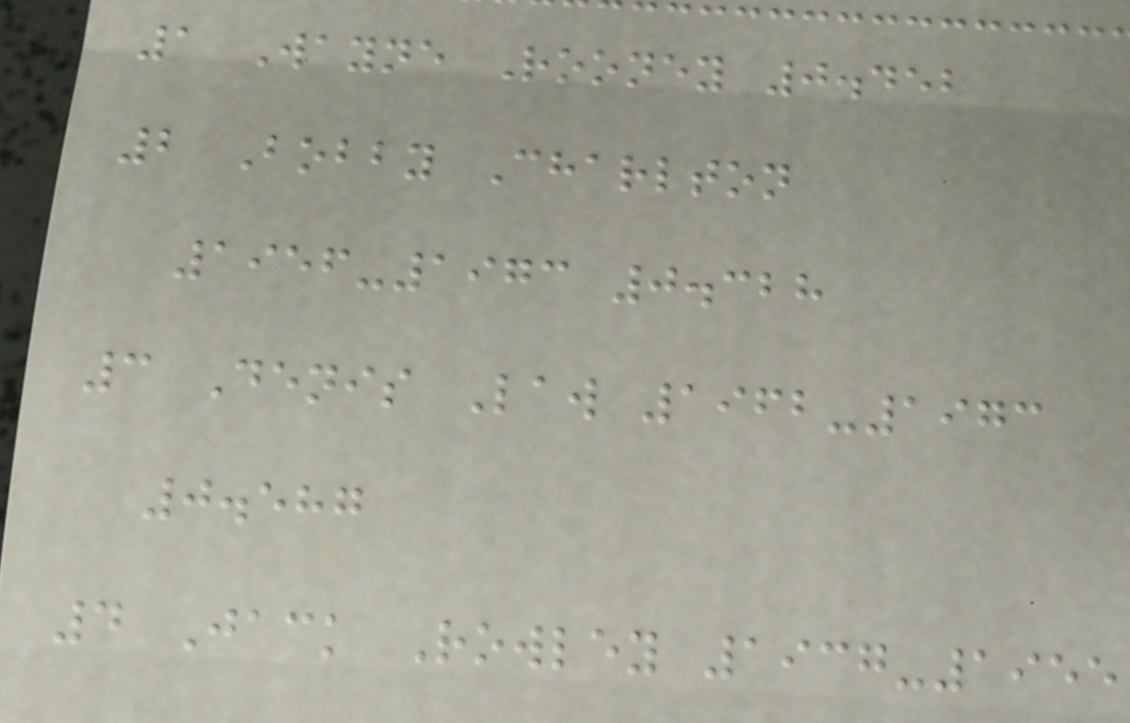1 Wayne Rooney 0.452
2 Bobby Charlton
1956-1973 0.328
3 Denis Law 1962-1973
0.587
4 Jack Rowley 1937-1955
